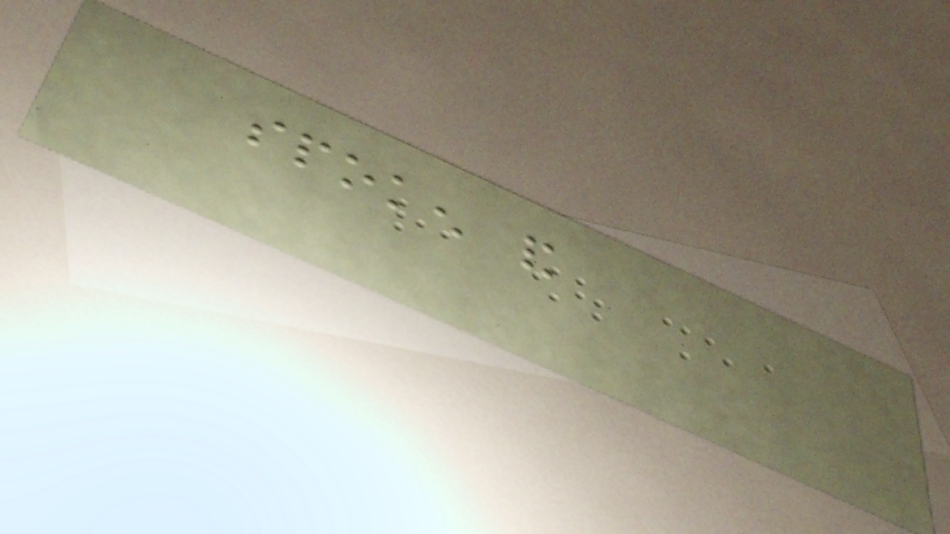spoken and
